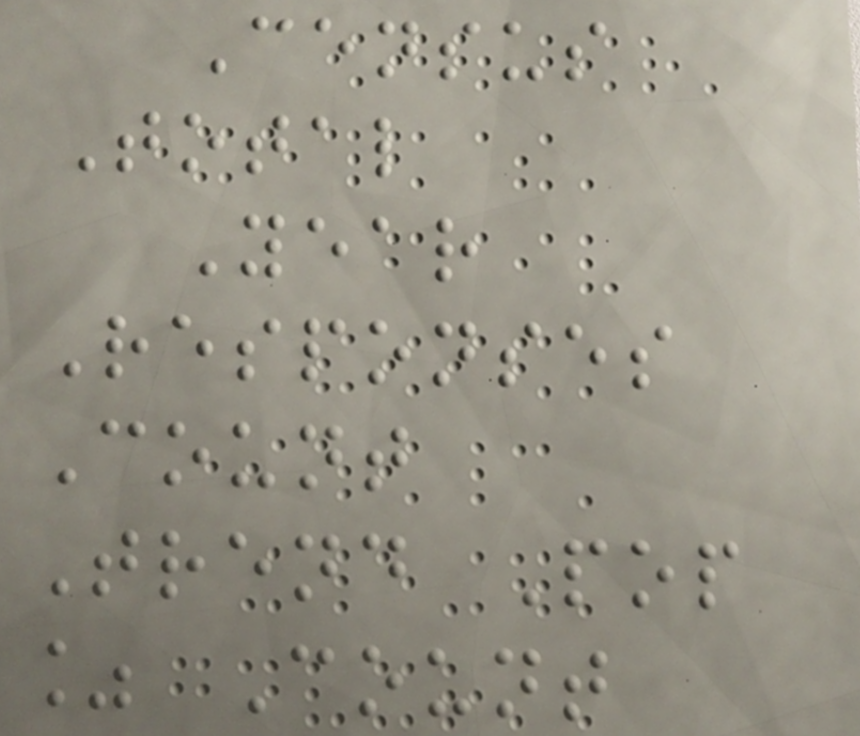Census
Total
Year
Responses
Count
Trend Pop
% Count
